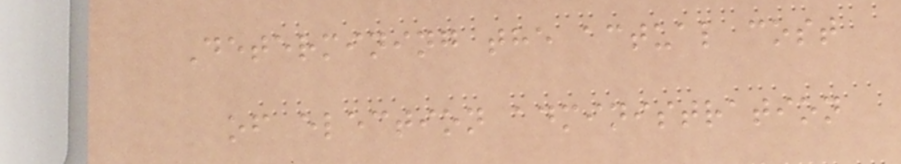Determining the actual cost
of election administration
